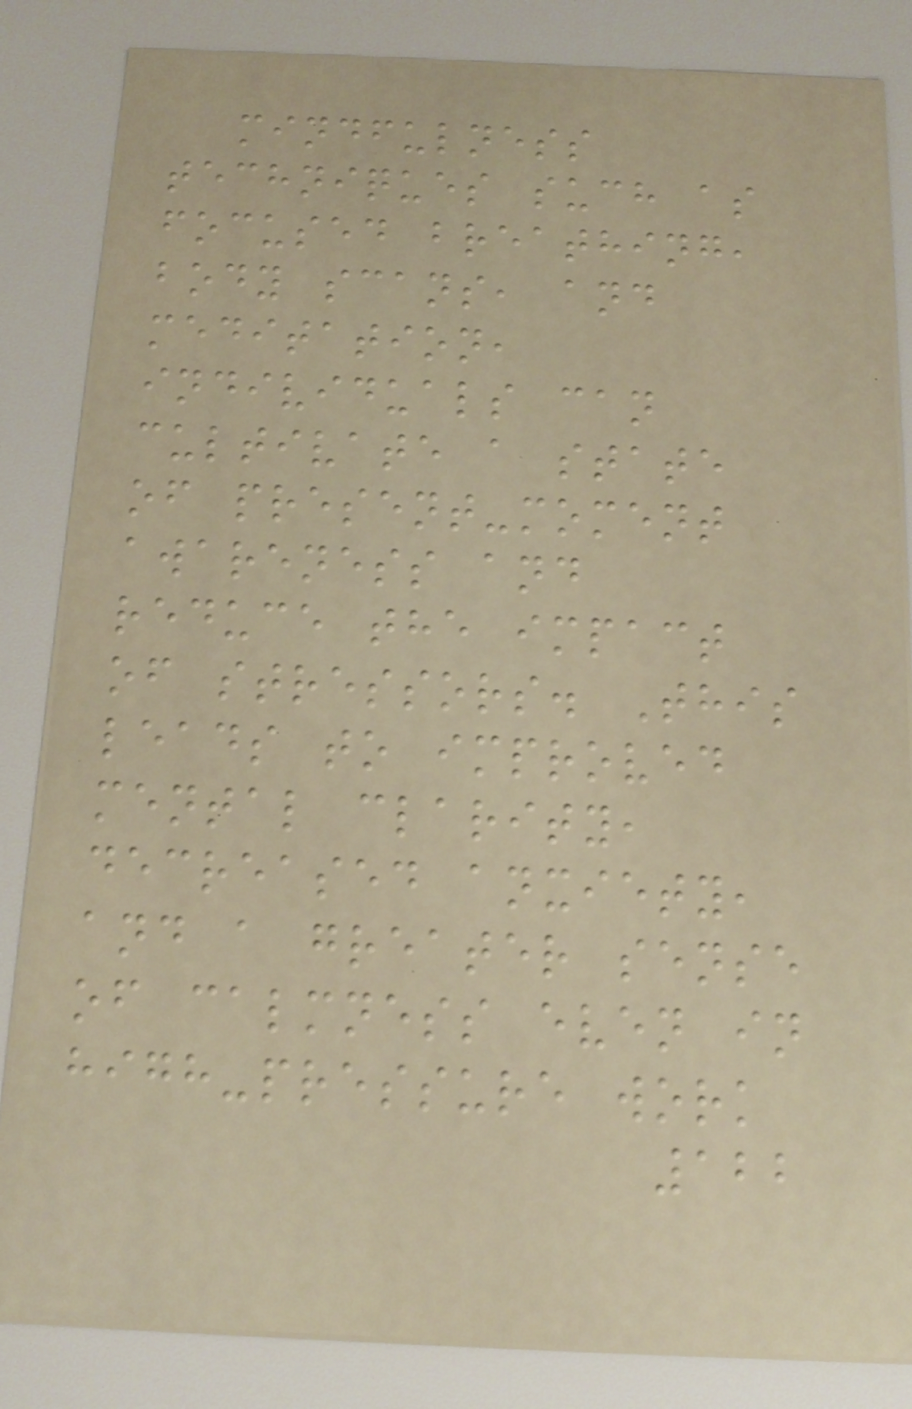mindfulness
techniques such as
focused breathing,
body scans, and
meditation,
individuals can
cultivate a state
of present-moment
awareness and
reduce the impact
of stressors. This
leads to improved
mental clarity,
decreased anxiety,
and a greater sense
of calmness even in
high-pressure work
122
